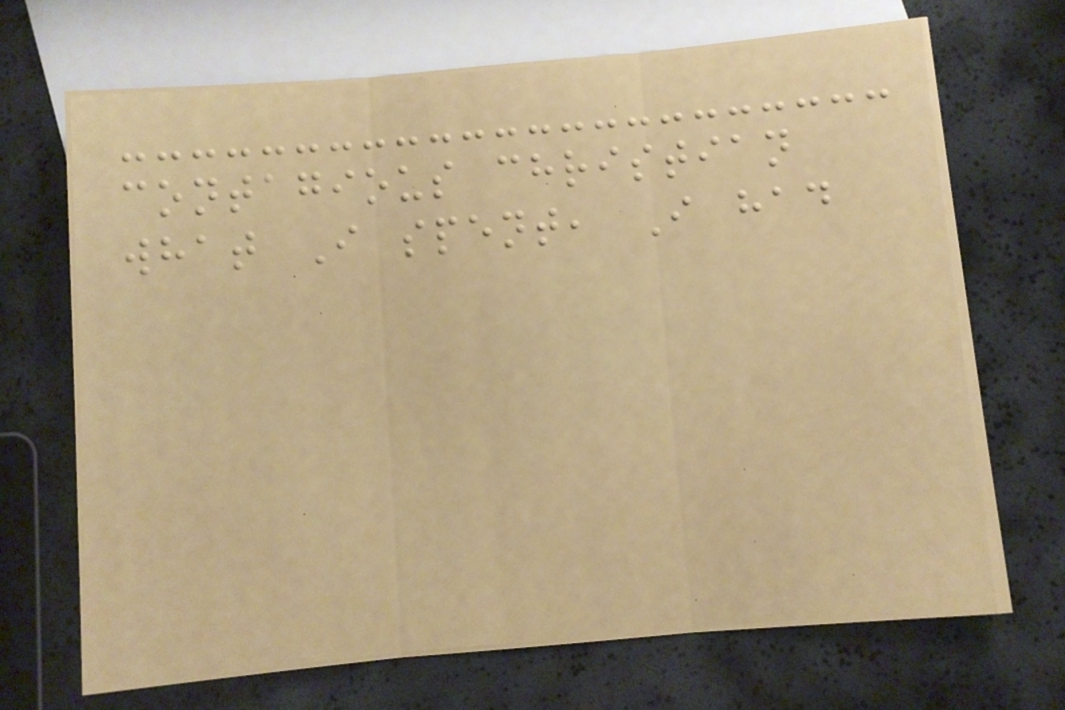contagious christian
what I spent, I had
